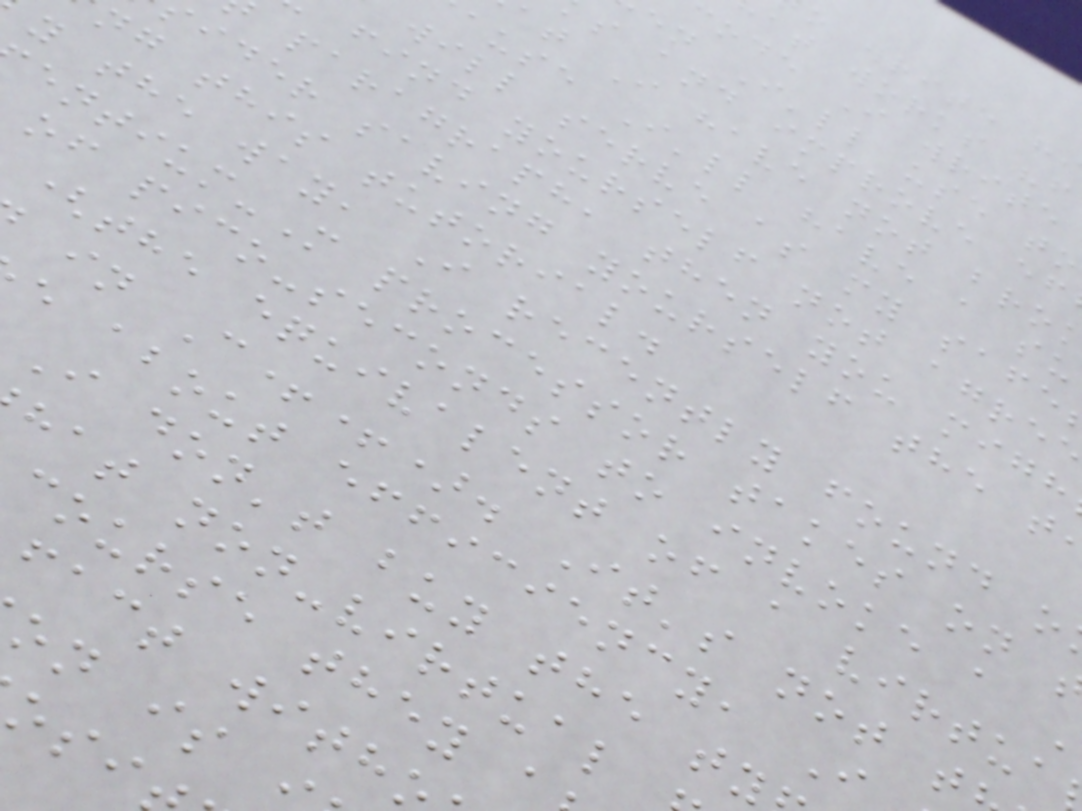at works "f
code I write
en I'll use to
s and improve ef
at I have not bro
ause I'll have a su
will serve as my safe
find yourself not agre
paragraph, then you migh
ider saving yourself the t
ng this tutorial.
y the way, I recently found o
entium-M processor takes on
of pico-seconds to invoke a
(the equivalent of a virtua
in C++). It's not t
e about efficiency, I
I don't buy the ty
hat non-virtual
course they
